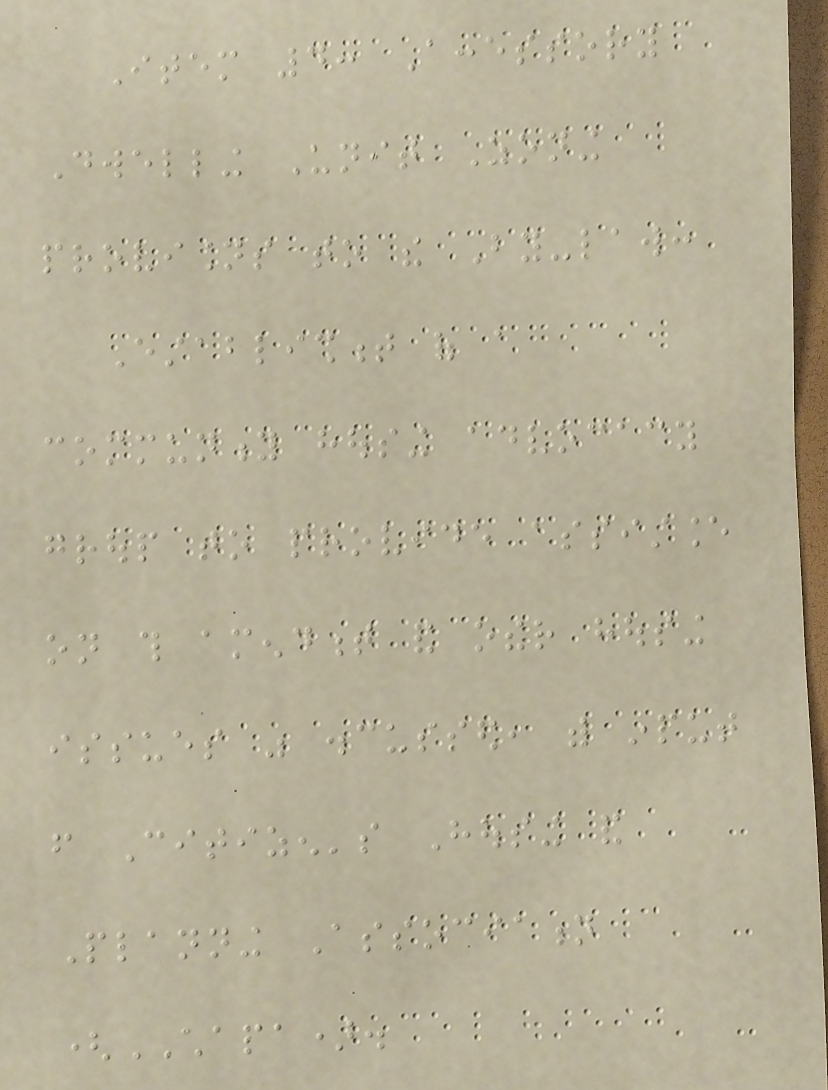Item 4: Accessory
Dwelling Unit Zoning
provisions to the By-law:
Establishment of a
community housing advocacy
group to provide assistance
on this amendment and other housing
issues was discussed, with input
from Citizen's Housing and
Planning Association
(CHAPA).
